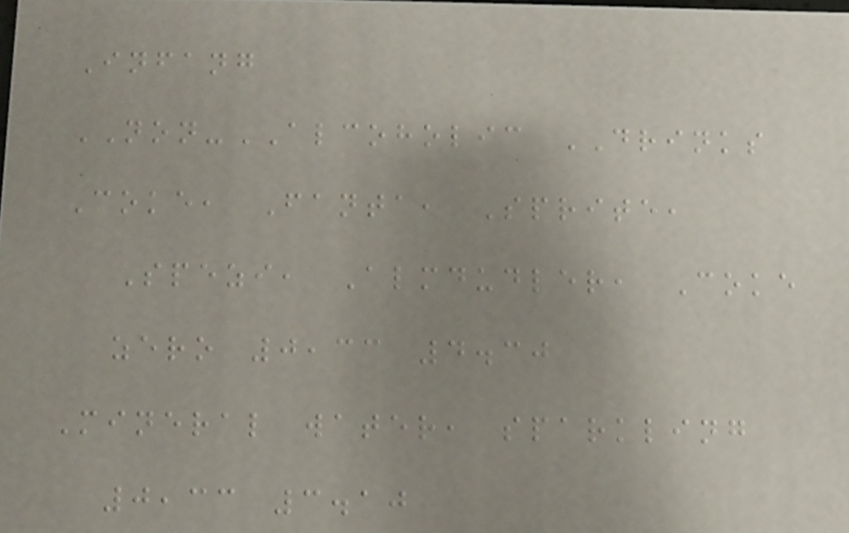Infang
NON-ALCOHOLIC DRINKS
Coke, Fanta, Sprite,
Spezi, Almdudler, Coke
zero 0,33 4.30
Mineral water, sparkling
0,33 3.10
